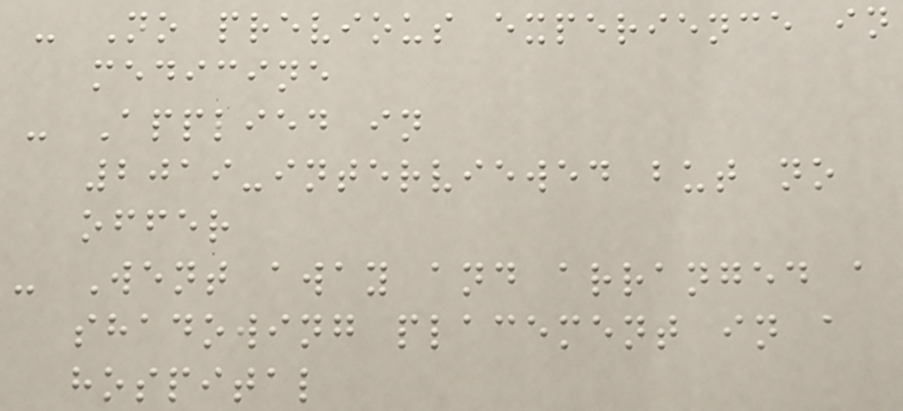- No previous experience in
medicine
- Applied in
2019-interviewed but no
offer
- Went away and arranged a
shadowing placement in a
hospital
